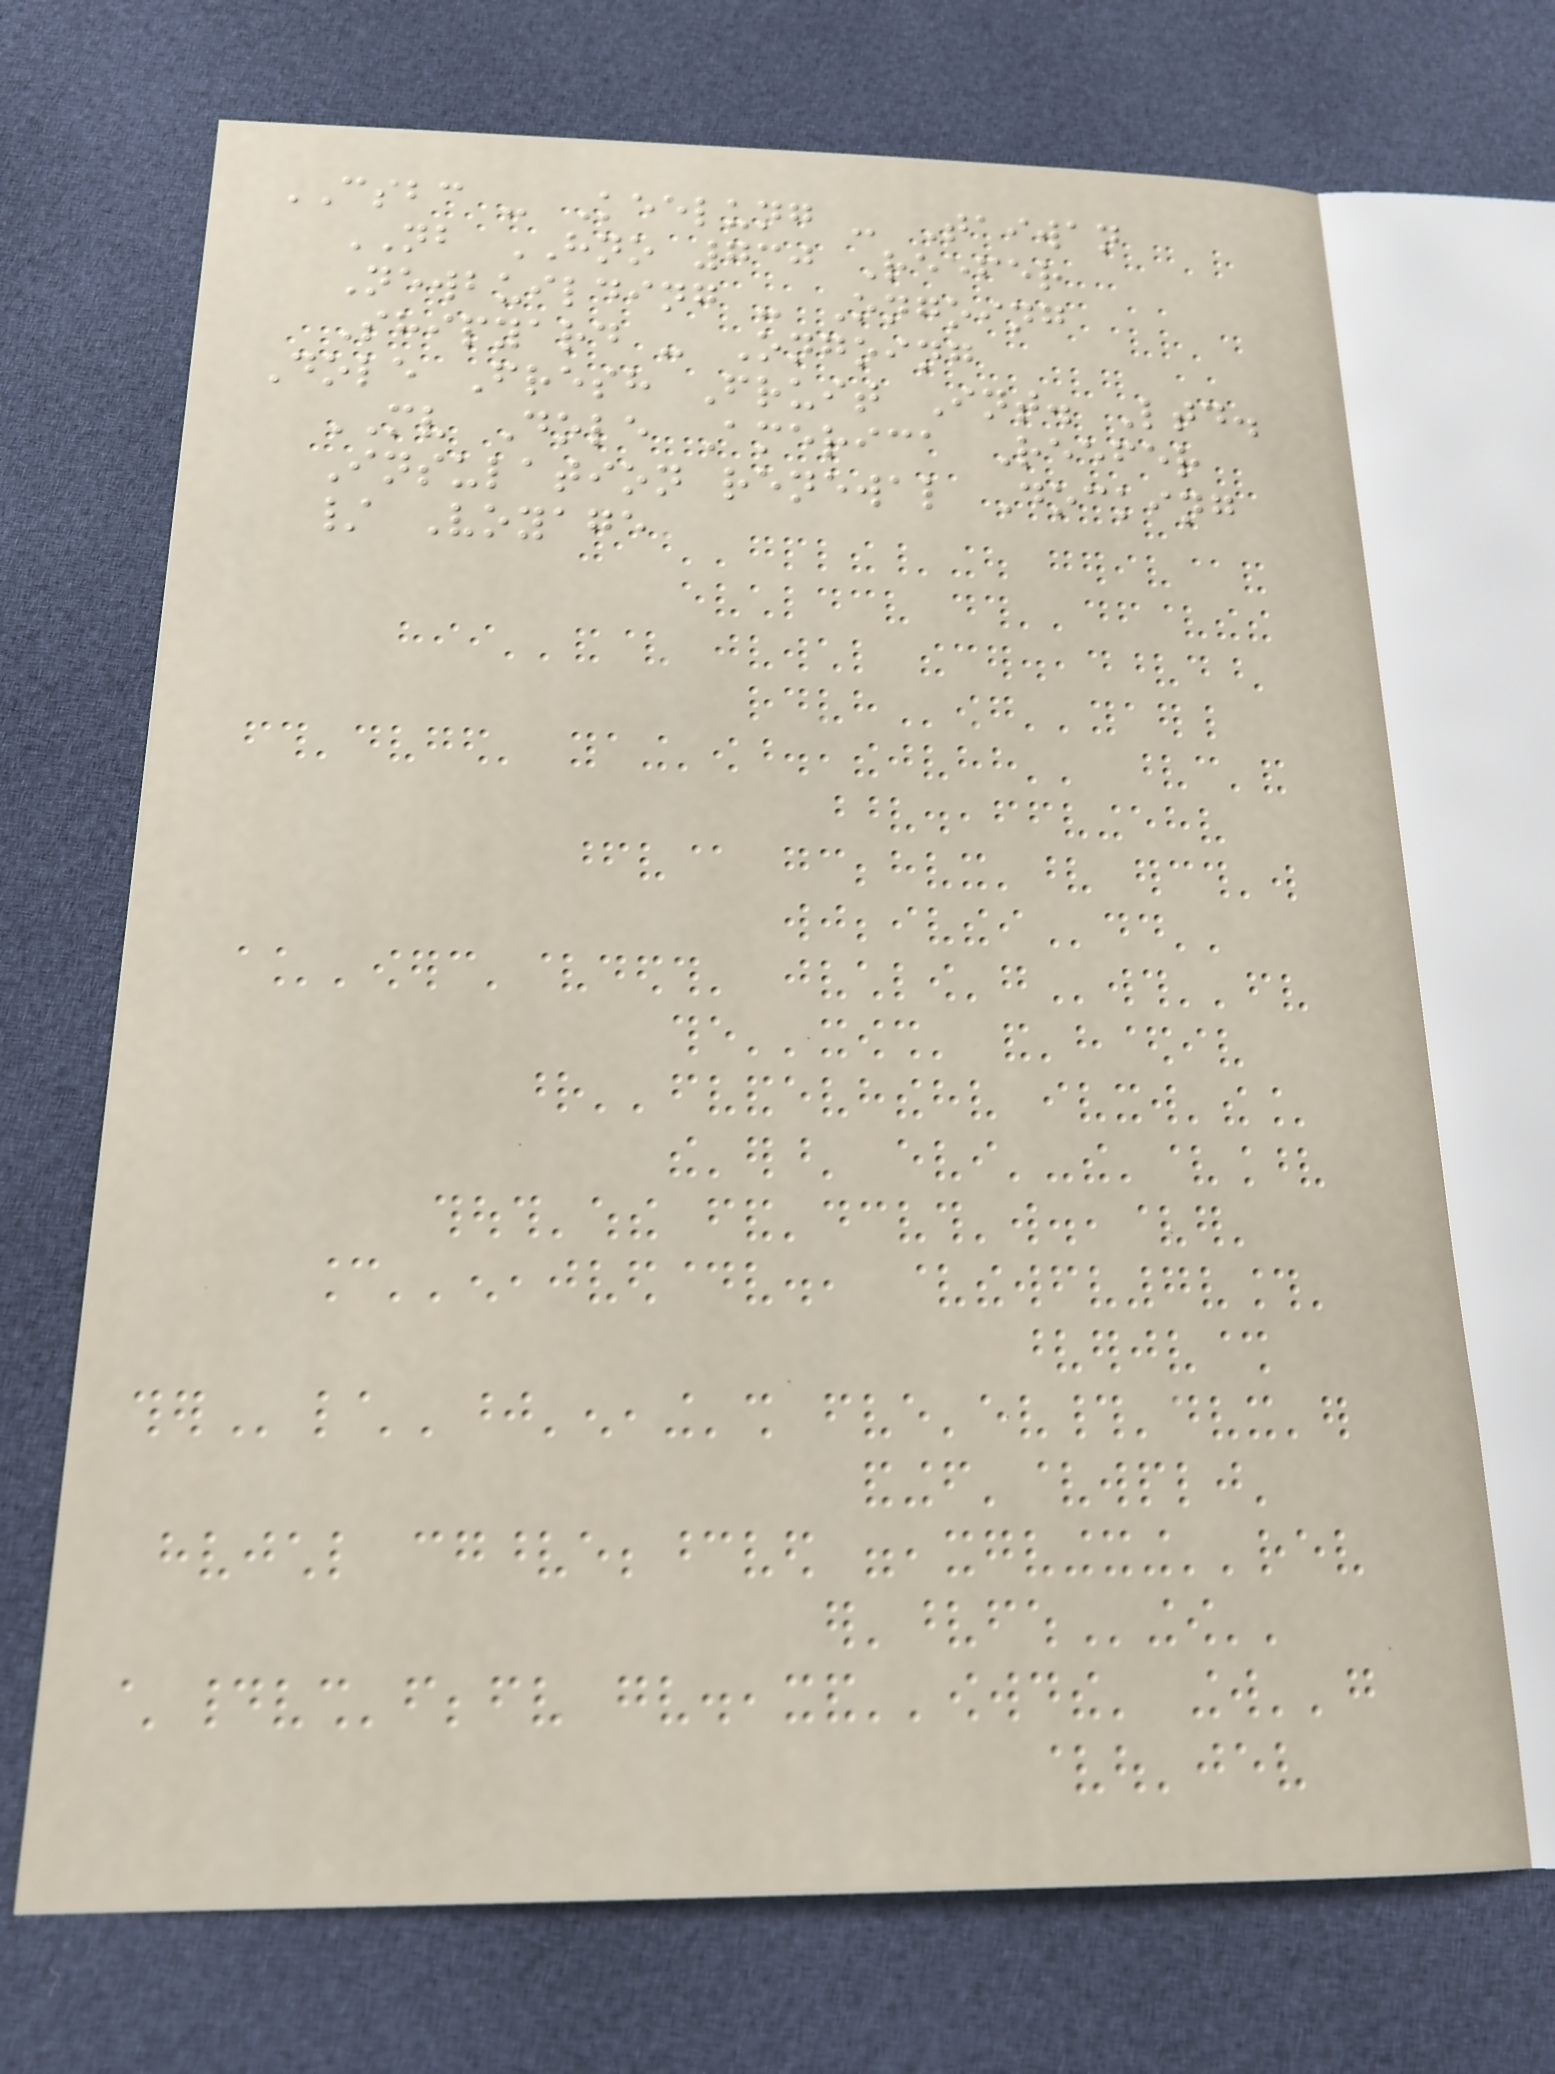CSBC - Keelung - Taiwan
NB HNO 730 Reefer
Newbuilding - Ongoing
Shipyard - Ongoing
Dole Fresh Fruit Int. Ltd.
MV Dole America Reefer
Insulation renewal Docking
/ Voyage
